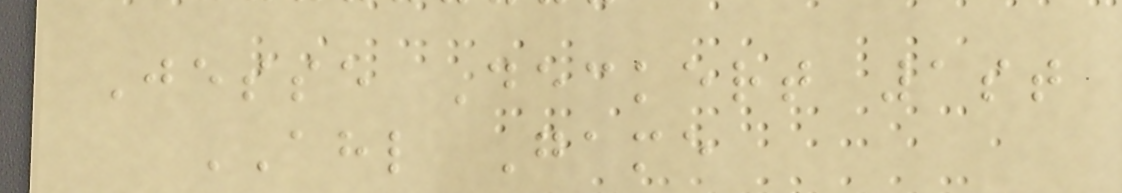Jesse Deckert 1st
AHL Game
